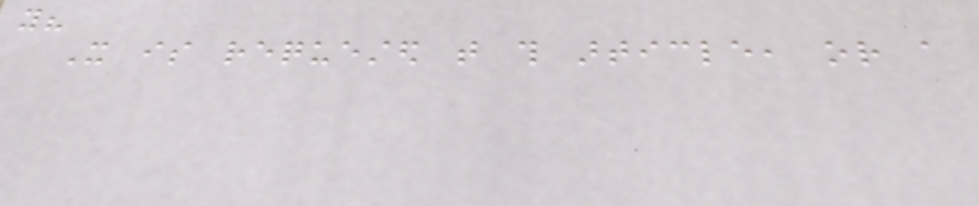you?
It is requested that this article, or a
